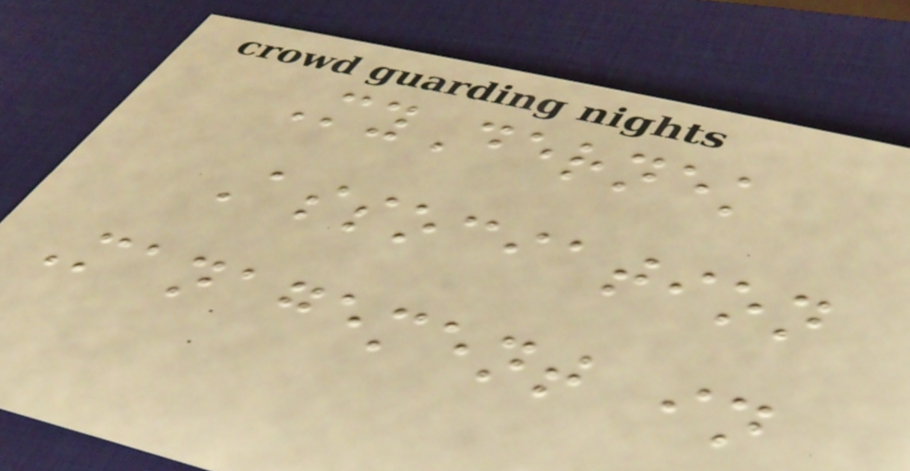MyDernek
Association
Management in
